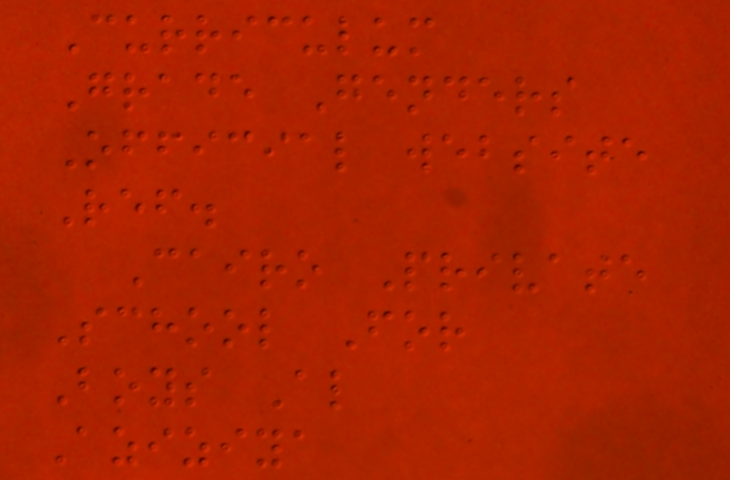Curriculum
Grade Genders
Official website
Ref.
Cairo Private
School For
Boys Al
Aziziya
